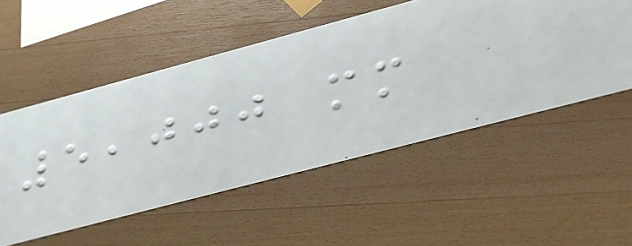5,000 mm
